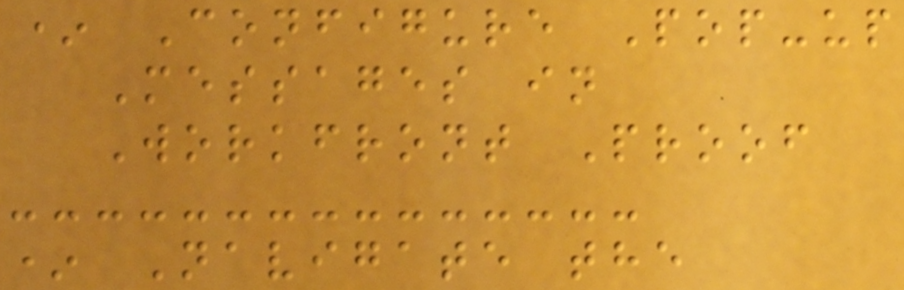* Configure Pop-up
Messages in
Workfront Proof
* Navigate the
